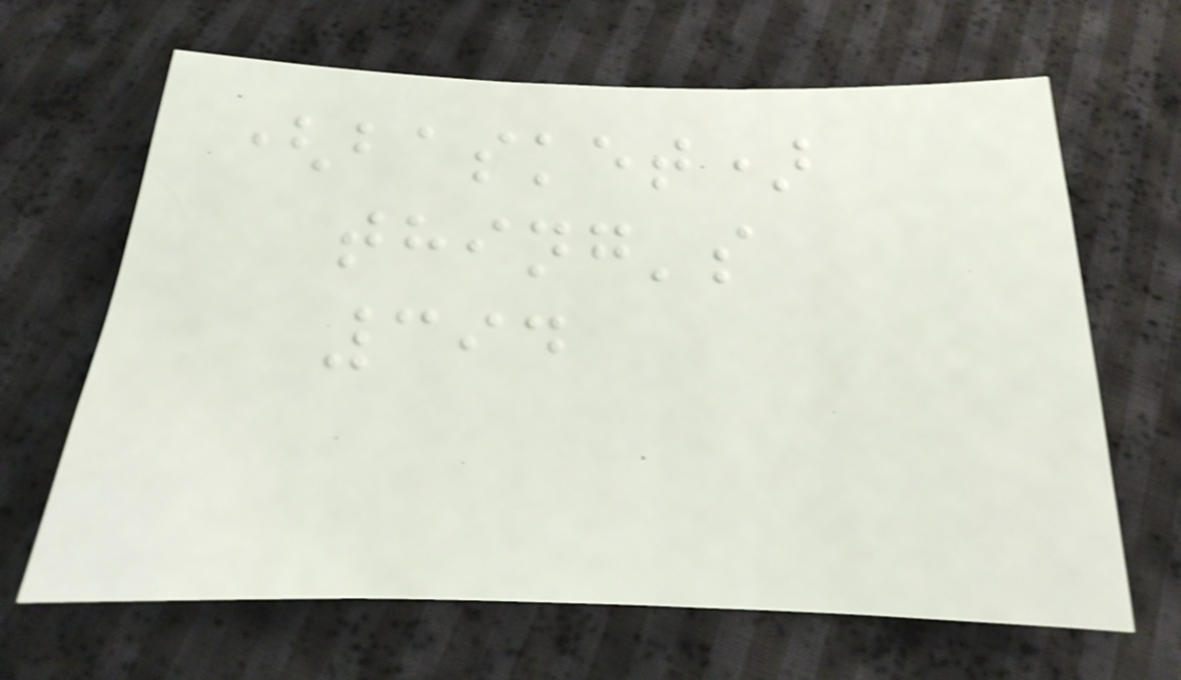(basket)
thing's
394
